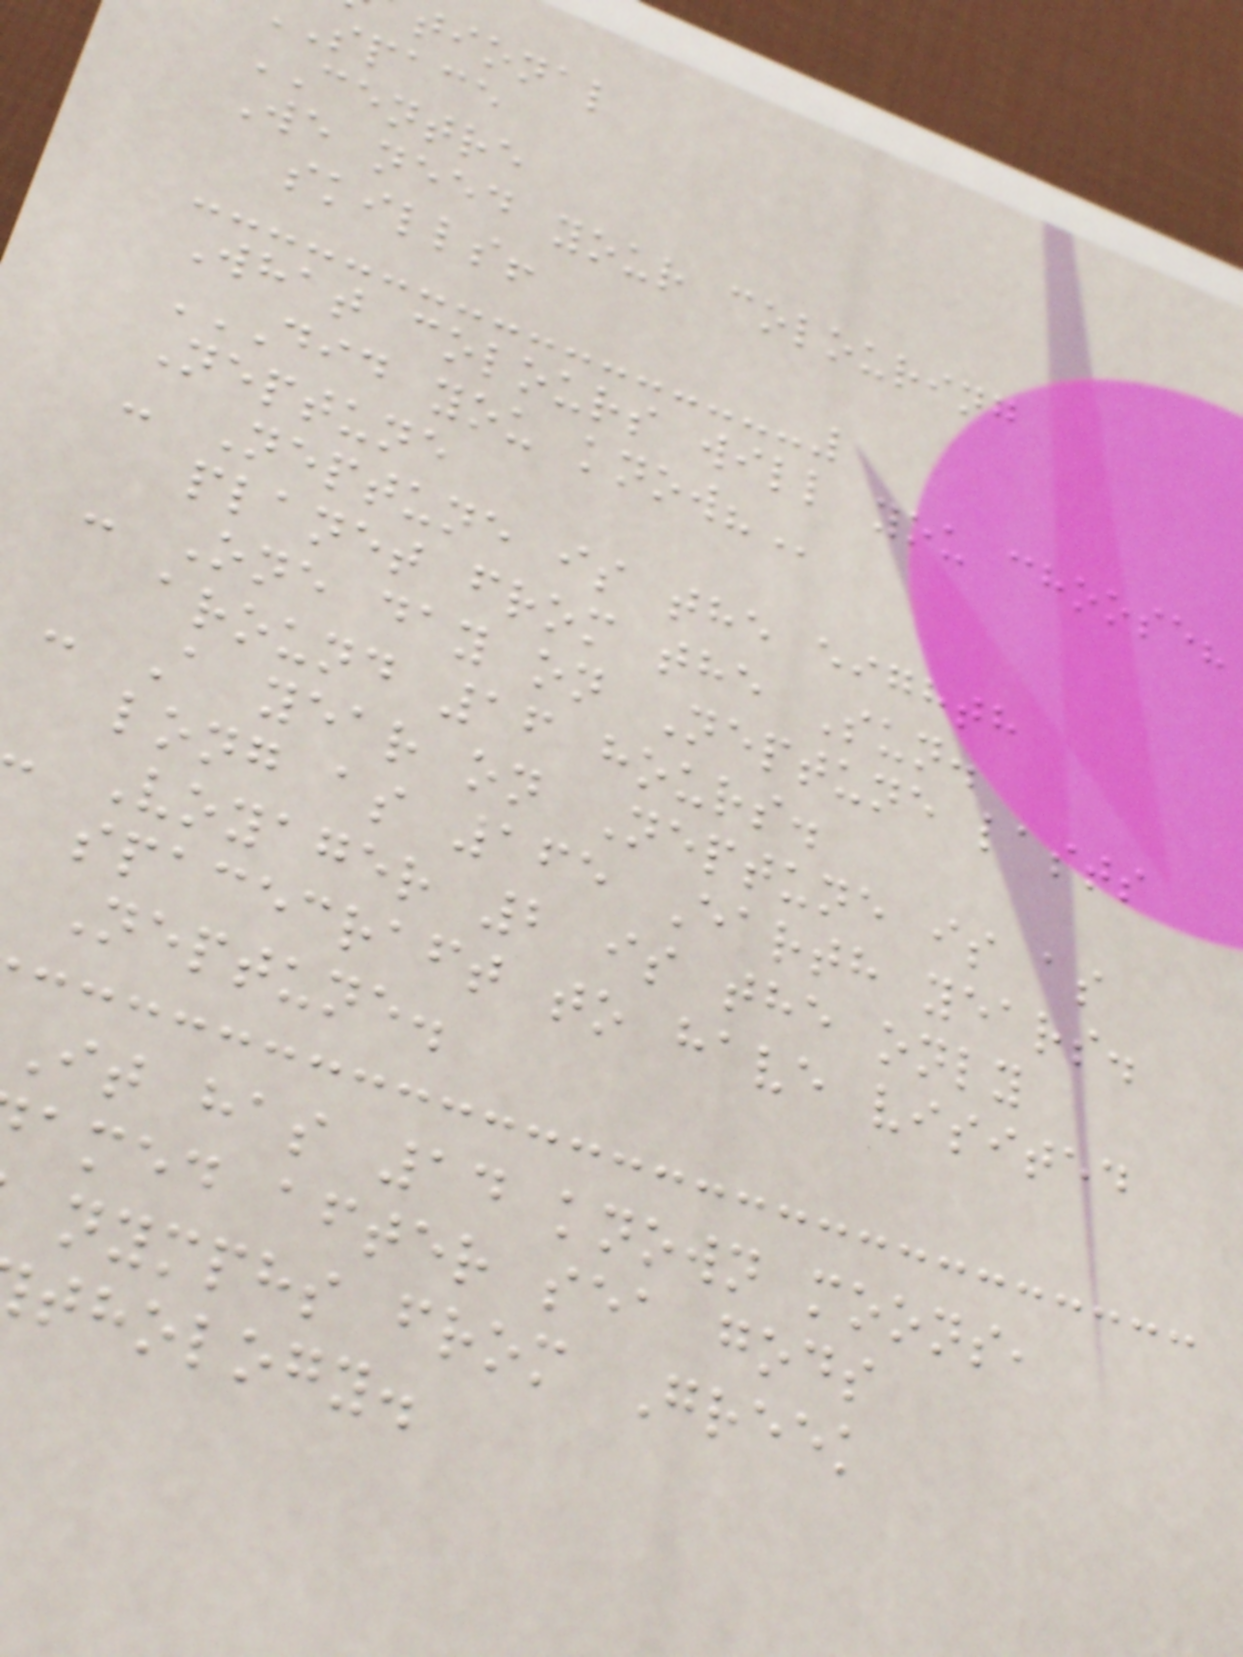tional
space
CENTRE
We need your colouring
skills!
What colours will you choose?
DID YOU KNOW?
Neptune
- Neptune is the eighth
planet from the Sun.
- One day on Neptune lasts
around 16 hours.
- A year on Neptune is as
long as 165 Earth years.
Voyager 2 is the only
spacecraft to have visited
Neptune.
It has 14 known moons,
amed after sea gods
nymphs from Greek
thology.
